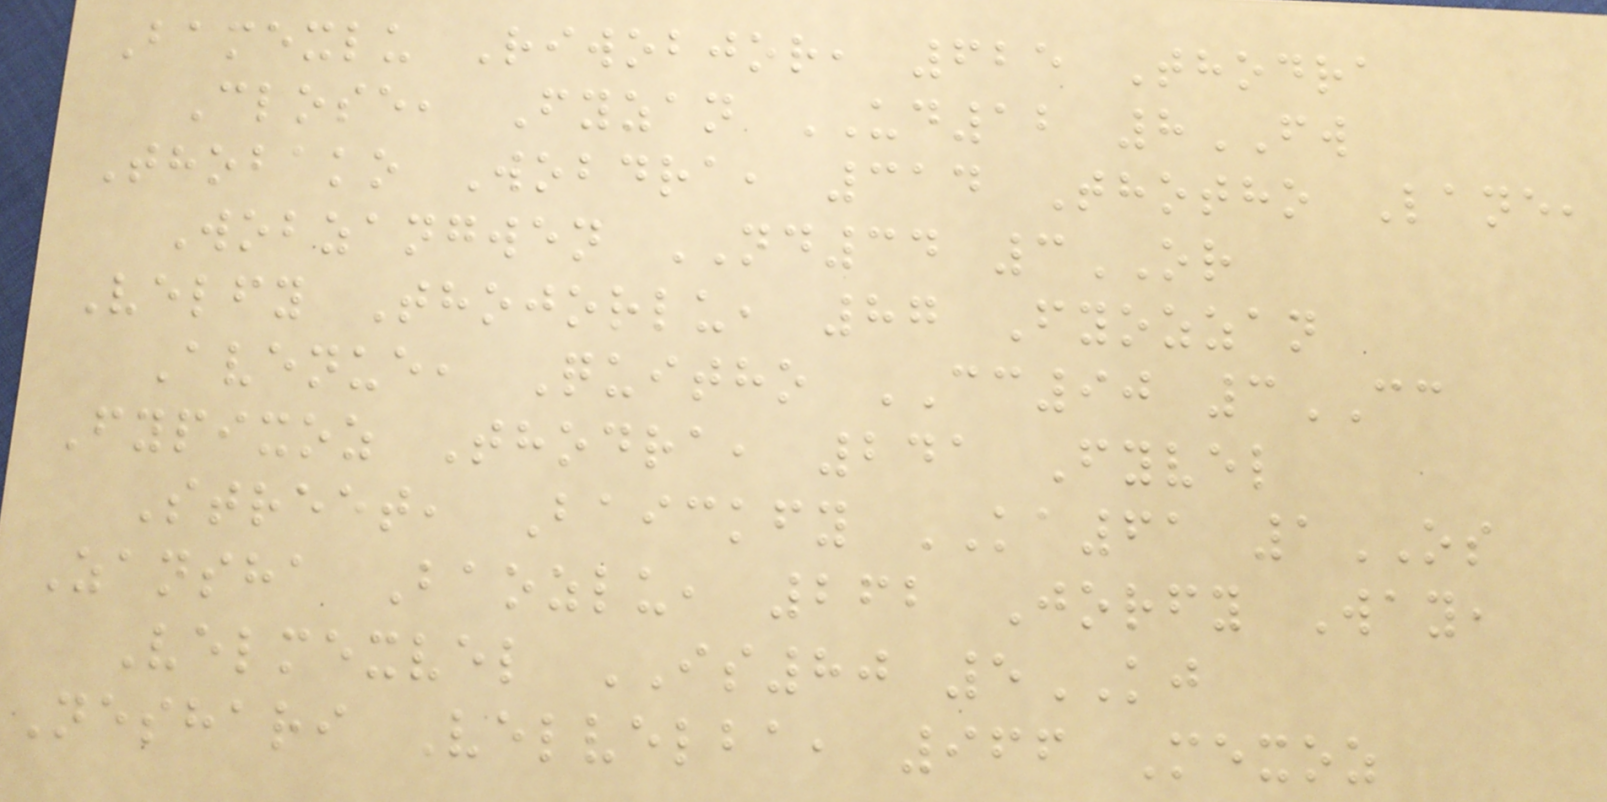Bamexlu Riwobjor, 625 Thodra
Close, Fyzan UD12 8FW
Thobako Wobdra, 314 Thotho Lane,
Wobzangwen ND34 3OR
Velfy Thojorlu, 87 Fyozzan
Avenue, Quitho CC90 3CC
Fypixoz Thodra, 241 Fyvel
Street, Baickfy KA61 1OS
Zansha Baozlu, 262 Jorfy Way,
Velmexvel IS80 5KJ
Neshari Velvelba, 966 Mexoz
